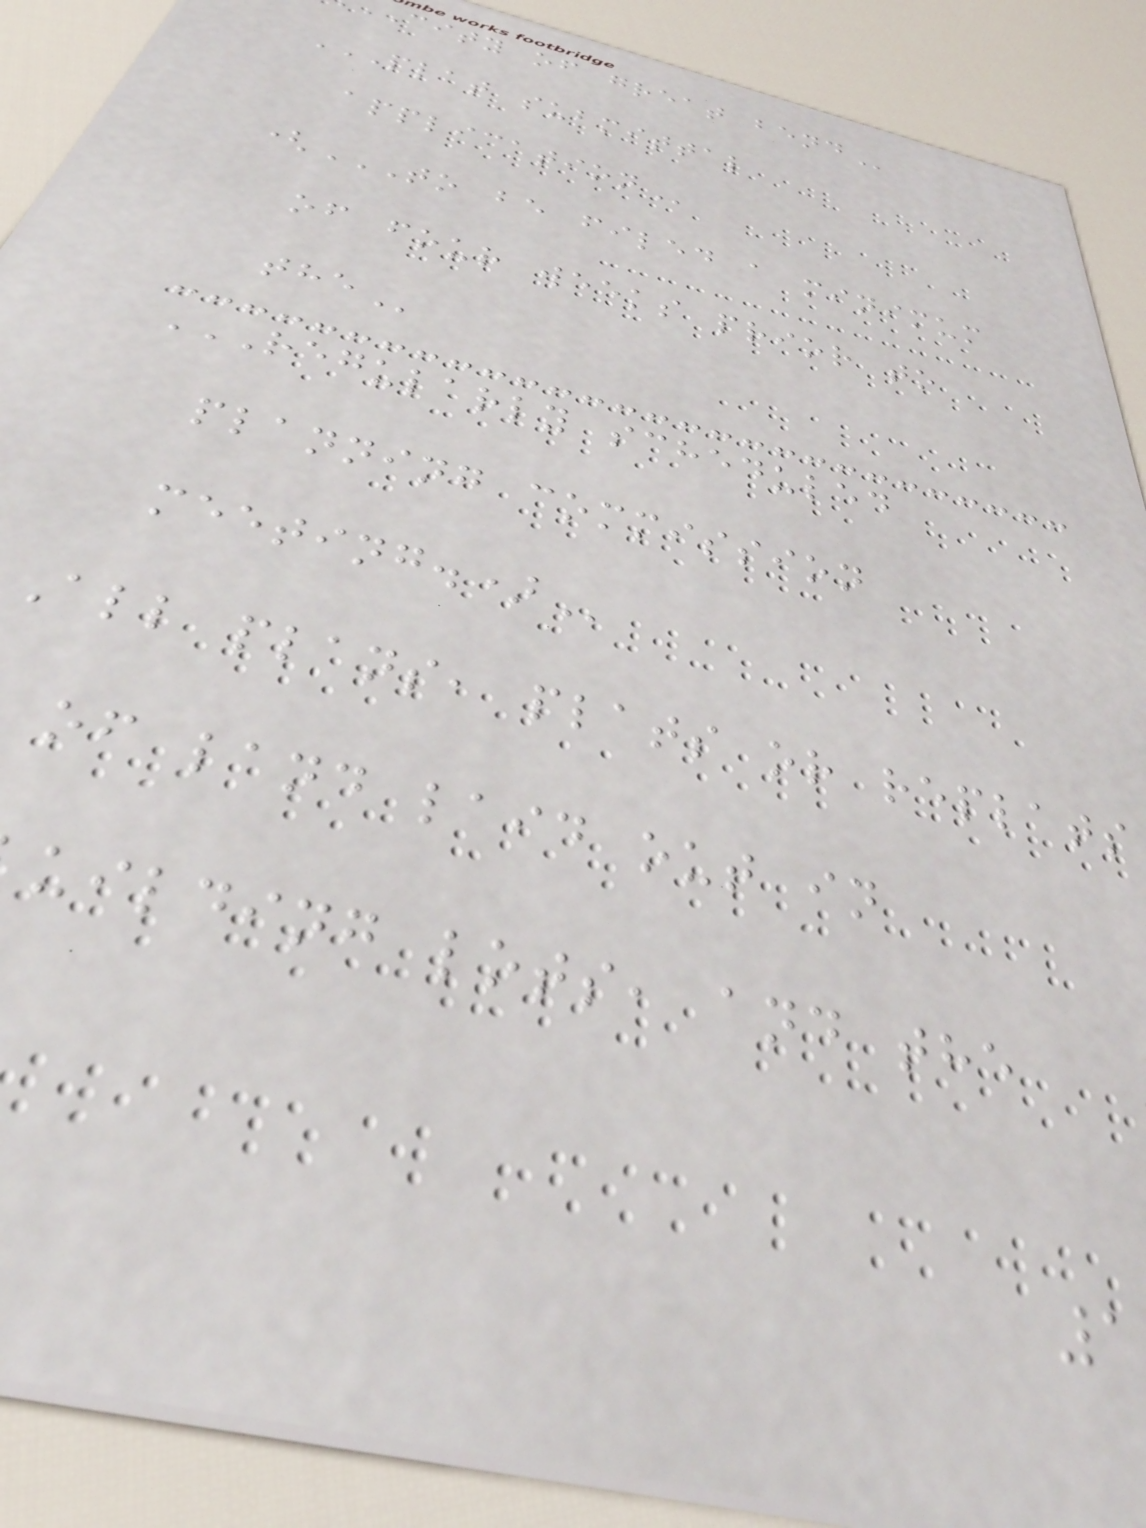city of great
PLAT SUBMITTAL
(TO BE FILED A MINIMUM
of four weeks prior to
REGULARLY SCHEDULED
planning commission
All plans, plats or replats
of land laid out in
uilding lots, and the
